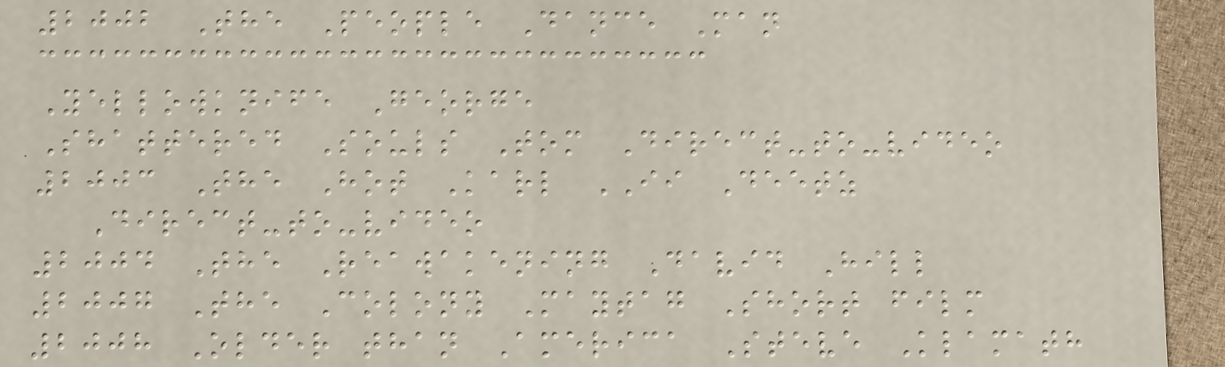2002 The People Dance Man
Yellowknife George
Shattered Souls Tom Direct-to-video
2003 The Hot Karl II Deetz
Direct-to-video
2004 The Reawakening David Hill
2007 The Colony Maytag Short film
2008 Older than America Steve Klamath
